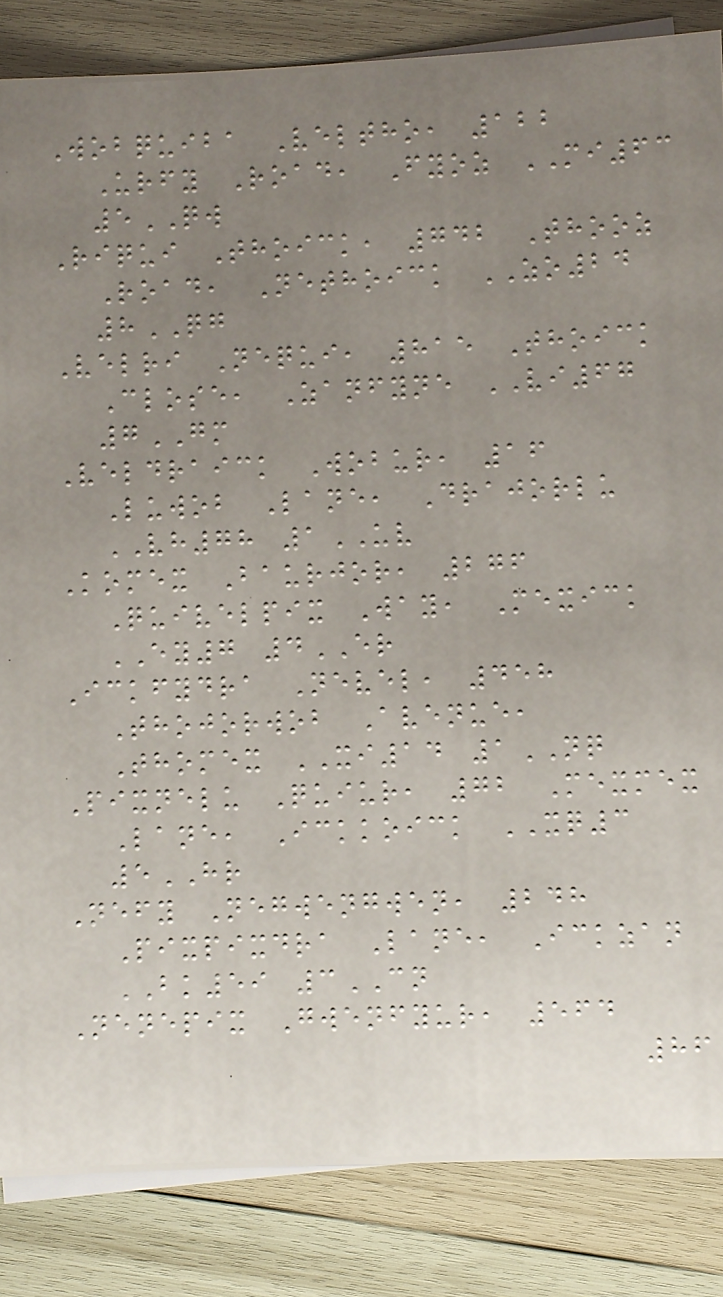Wobquiba Veltho, 122
Urfy Road, Fyoz MI63
5QW
Riqui Thoick, 742 Thooz
Road, Nethoick ZO24
8QG
Velri Nequi, 815 Thoick
Close, Zanfyne VI67
7GM
Veldraick Wobur, 16
Luwob Lane, Drajorlu
VH78 1UV
Komex Baurjor, 276
Quivelpix Way, Mexick
EY7 4ER
Ickfydra Nevel, 458
Thojorwob Avenue,
Thomex XI14 1NQ
Pixnelu Quiur, 72 Mexmex
Lane, Ickkoick XQ3
5HR
Nefy Negwengwen, 248
Pixpixdra Lane, Ickzan
BK59 3CN
Nenepix Gwenfyur, 564
86
